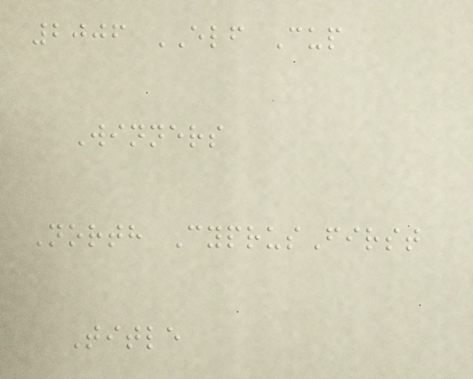2006 ELF Cup
Winners
North CyprusFirst
Title
